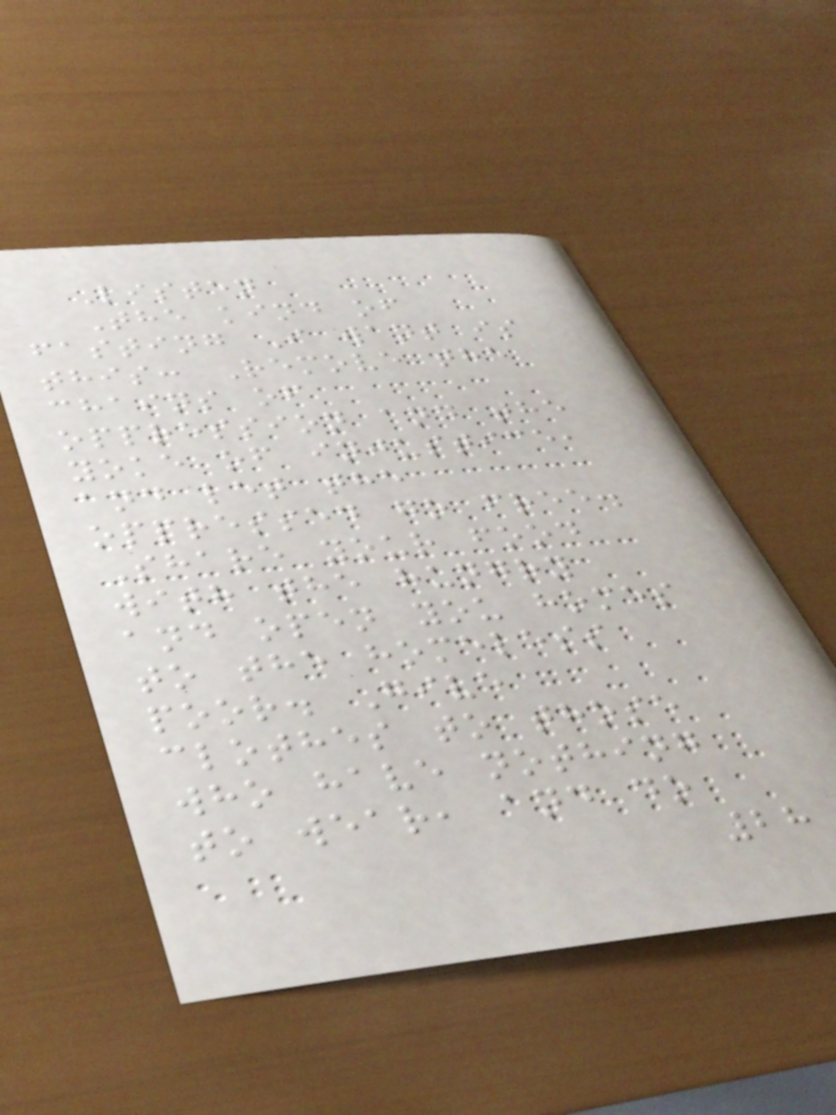Listen
The kind of
fasting I want is
this: Remove the
chains of
oppression and the
yoke of injustice,
and let the
oppressed go free.
Share your food
with the hungry
and open you homes
to the homeless
poor. Give
clothes to those
who have nothing
to wear, and do
28
